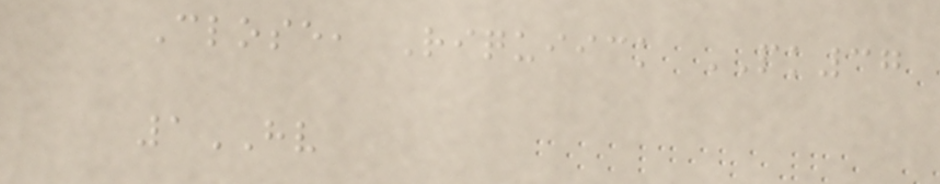Close, Riquiick PK37
1HV
